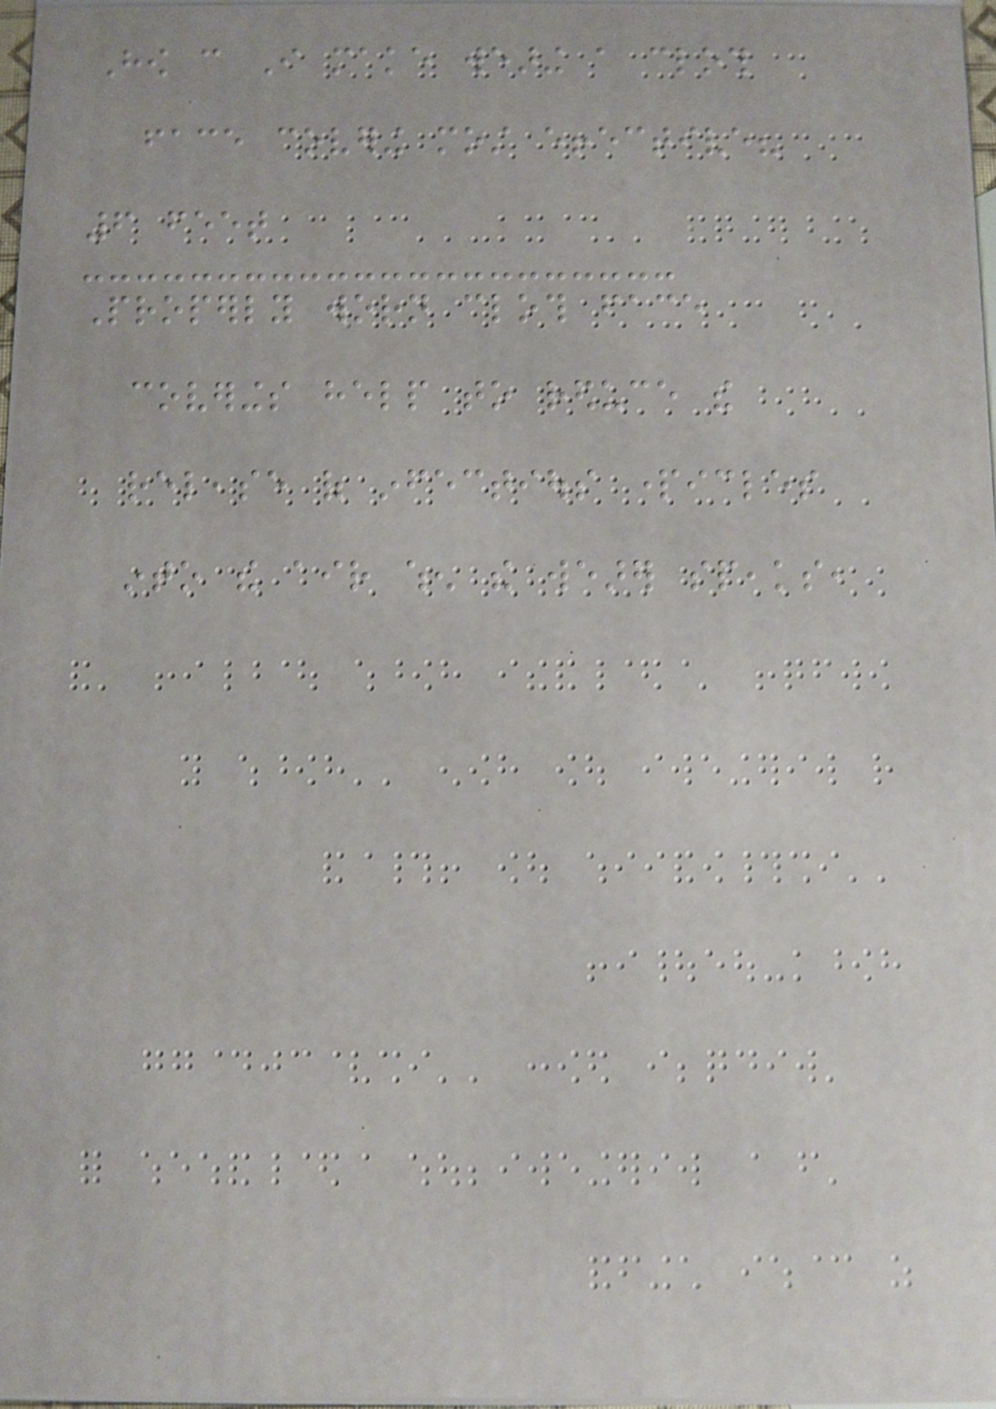How can I make wearing a cloth
face covering most effective?
6 feet
Properly worn cloth face
coverings help to reduce the
release of infectious particles
into the air when the wearer speaks,
